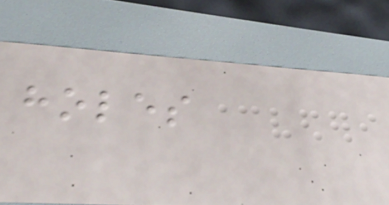holes
